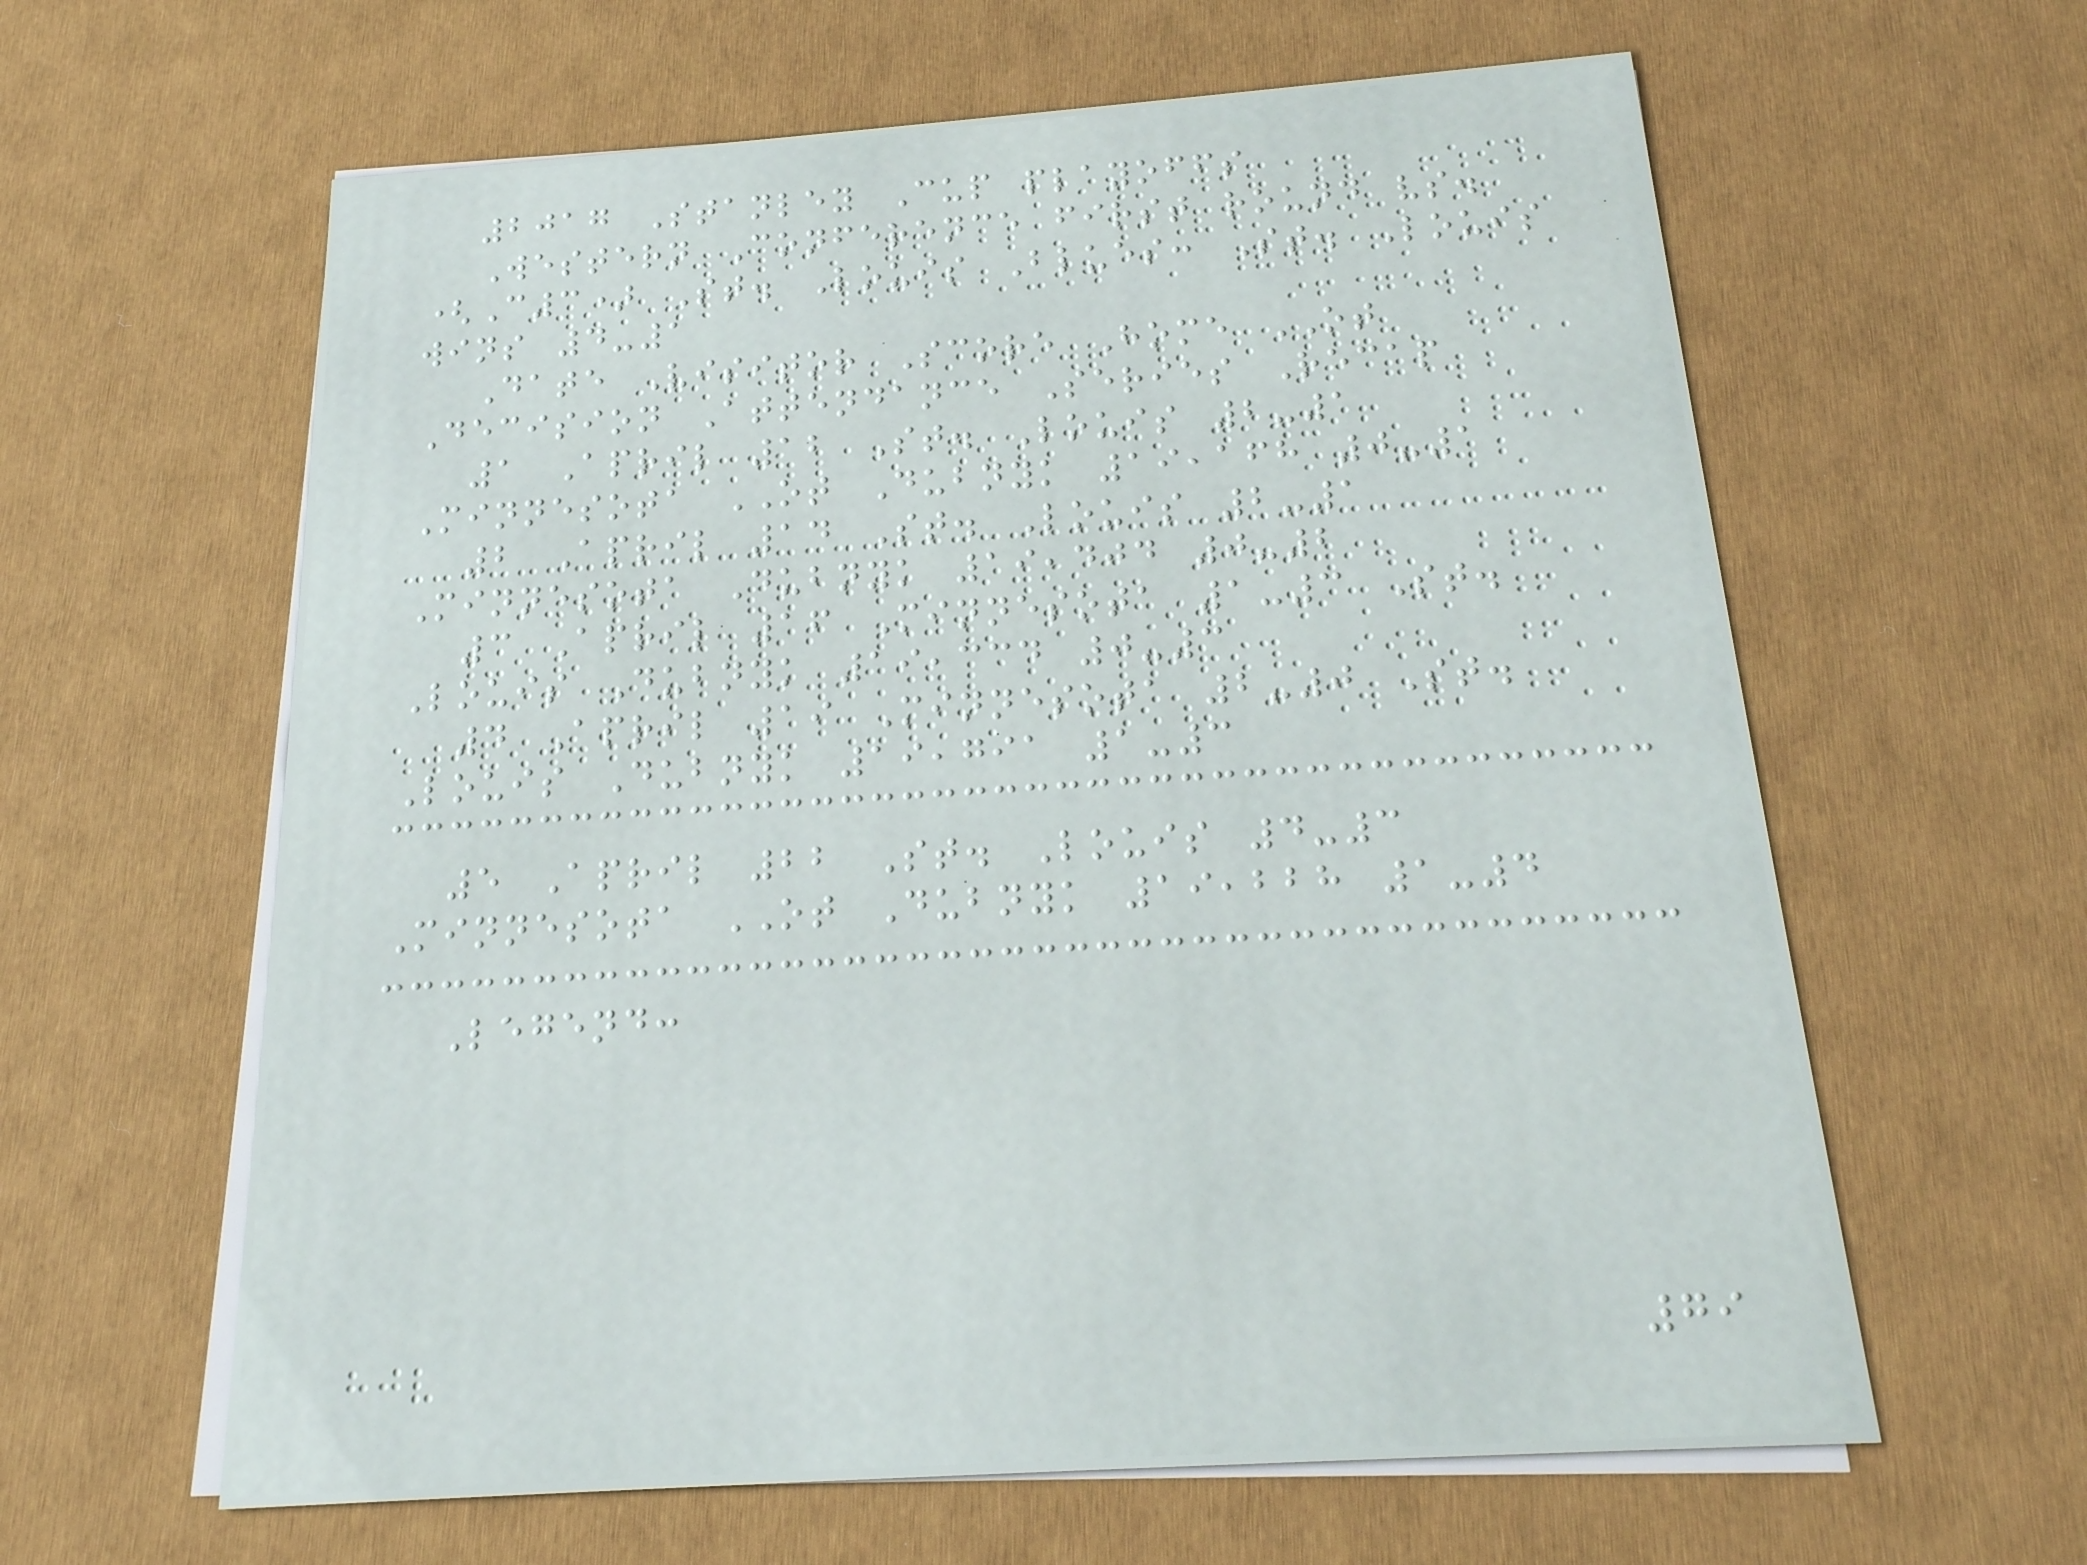2017 Stanley Cup playoffs
Western Conference first round vs.
(C3) St. Louis Blues: St. Louis
wins 4-1
Date Visitor Score Home OT
Decision Attendance Series Recap
1 April 12 St. Louis 2-1
Minnesota OT Dubnyk 19,168 0-1
2 April 14 St. Louis 2-1
Minnesota Dubnyk 19,404 0-2
3 April 16 Minnesota 1-3 St.
Louis Dubnyk 19,334 0-3
4 April 19 Minnesota 2-0 St.
Louis Dubnyk 19,791 1-3
5 April 22 St. Louis 4-3
Minnesota OT Dubnyk 19,228 1-4
Legend:
79
